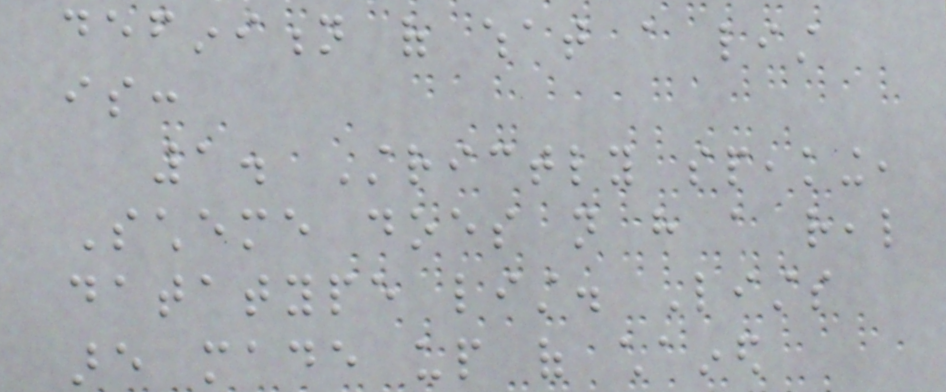definition of what a list
is:
1. Strictly speaking,
Scheme does not have a real
datatype list. Lists
are made up of chained
